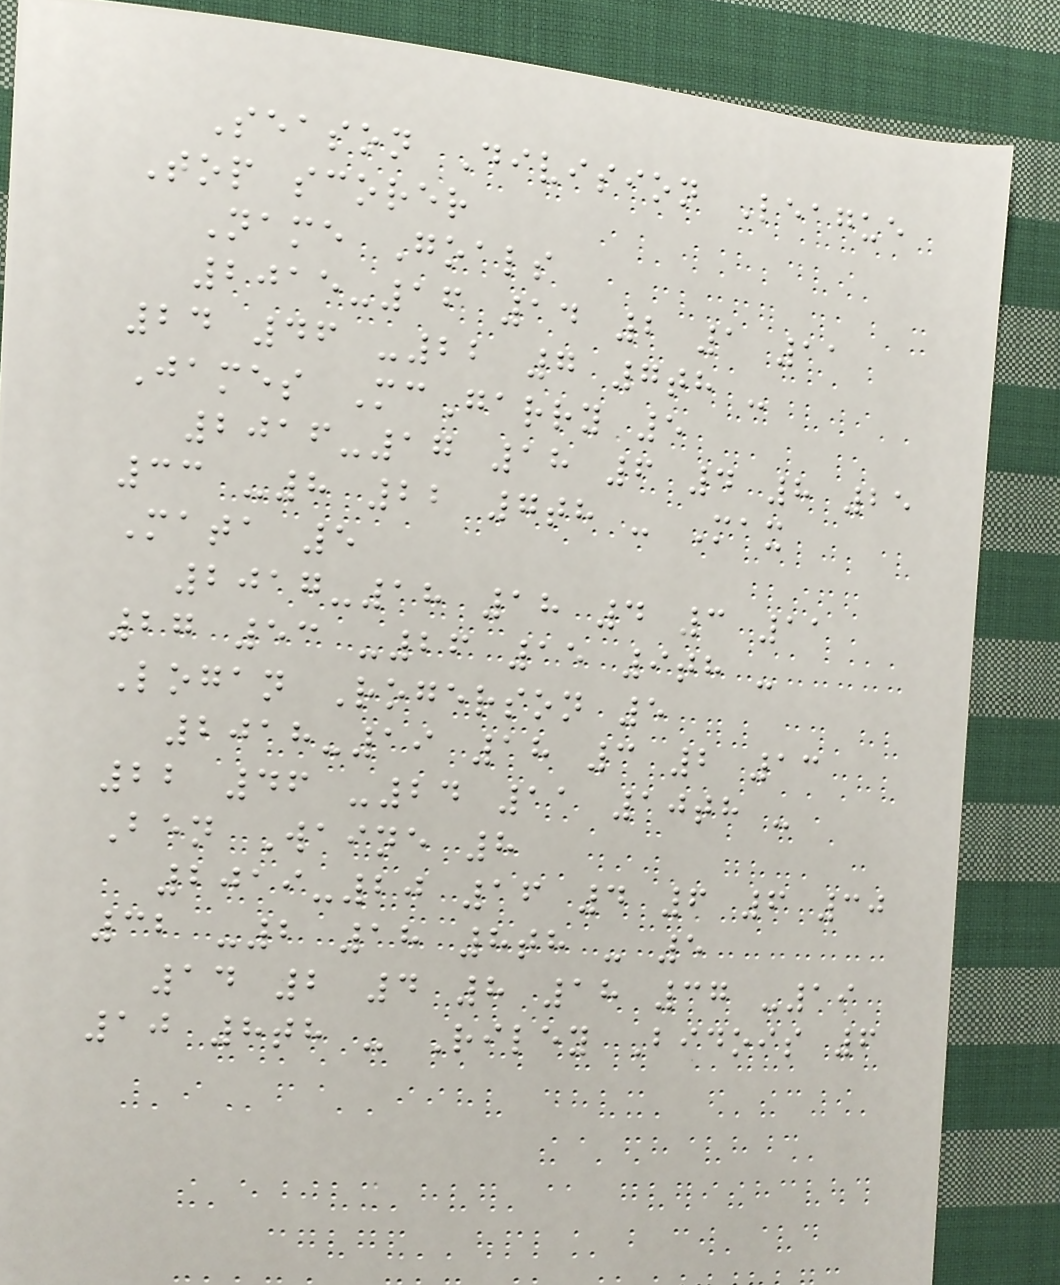Season Division League
Top scorer
Name Goals
2015-16 14 2 1 11
24 46 -22 7 7th -
James McGarry 5
2016-17 18 6 4 8 25
33 -8 22 7th - Max
Mata 5
2017-18 18 4 3 11
27 53 -26 15 9th -
Logan Rogerson 5
2018-19 18 3 2 13
22 46 -24 11 10th -
Ben Waine 8
2019-20 16 4 6 6 30
32 -2 18 8th - 5
14 2 4 8 18 37 -19
10 8th - Riley Bidois 6
